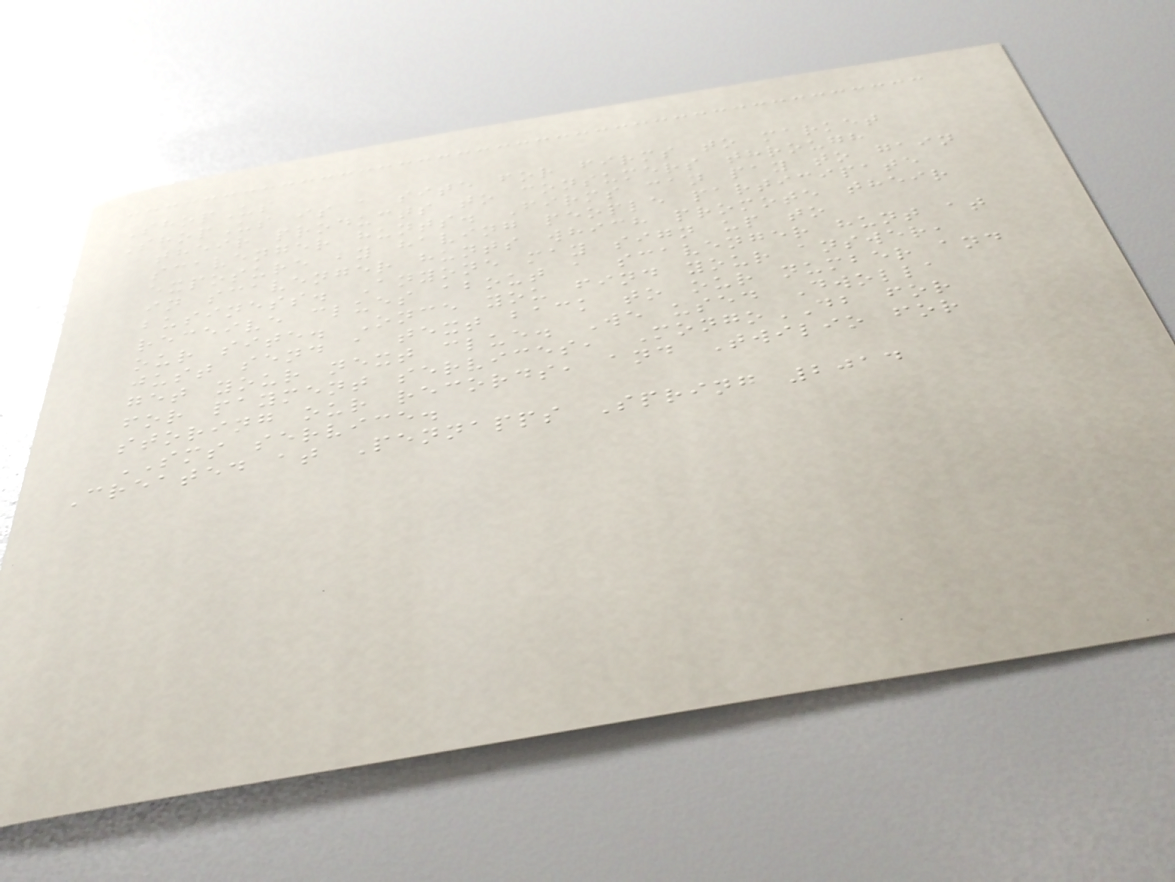ShopUs
ShopUs is a site for firms to market
their products to consumers through
scavenger hunts. Firms can pay to gain
exposure by having people participate
in scavenger hunts which promote their
business. Anyone may sign up to
receive clues about a scavenger hunt at
our site. Once you find your answer,
just send a text back to our number and
get your next clue. We used Dwolla
for payment services, MongoDB for
storing our records, and Twilio for
SMS service.
Created at Pennapps Spring 2014
